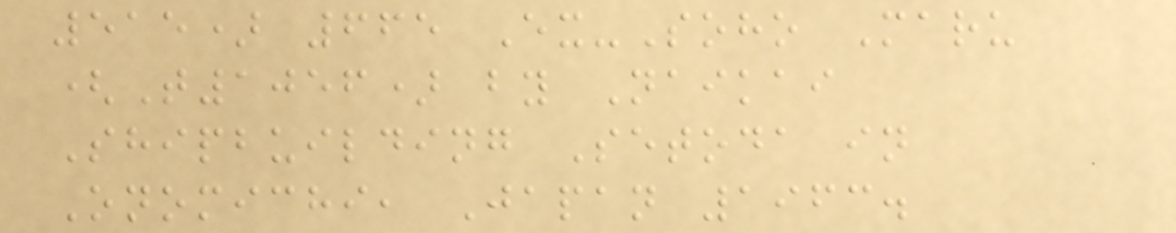515) 665 Ex-Soho Maru
(T1056) by Naikai
Shipbuilding Setoda in
Onomichi, Japan 1963.
